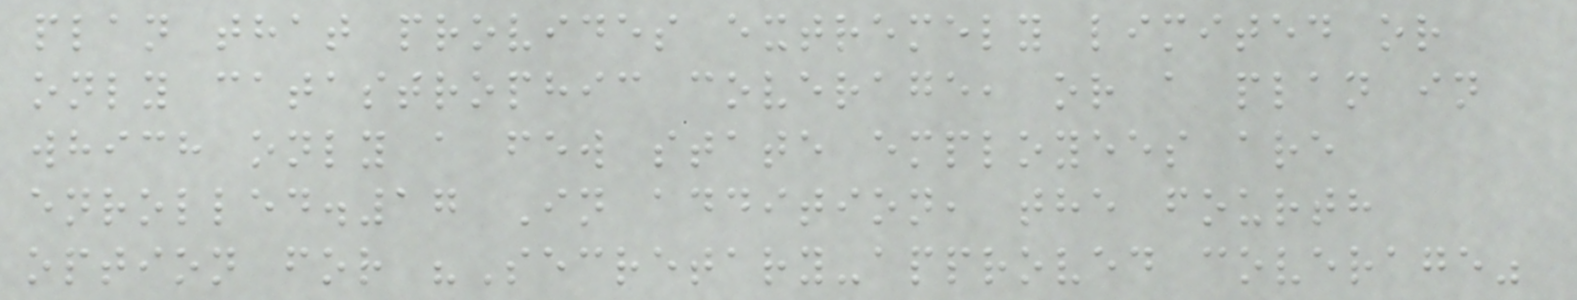plan that provides extremely limited or
only catastrophic coverage, or a plan in
which only a few state employees are
enrolled.17 In addition, the fourth
option for "Secretary-approved coverage"
